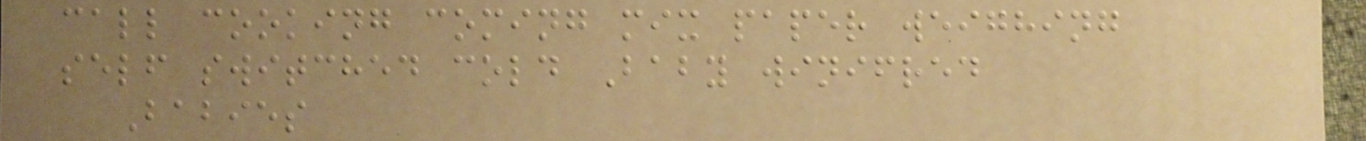call cooking coming mix paper weighing
self switched cold Baby winifred
Babies
